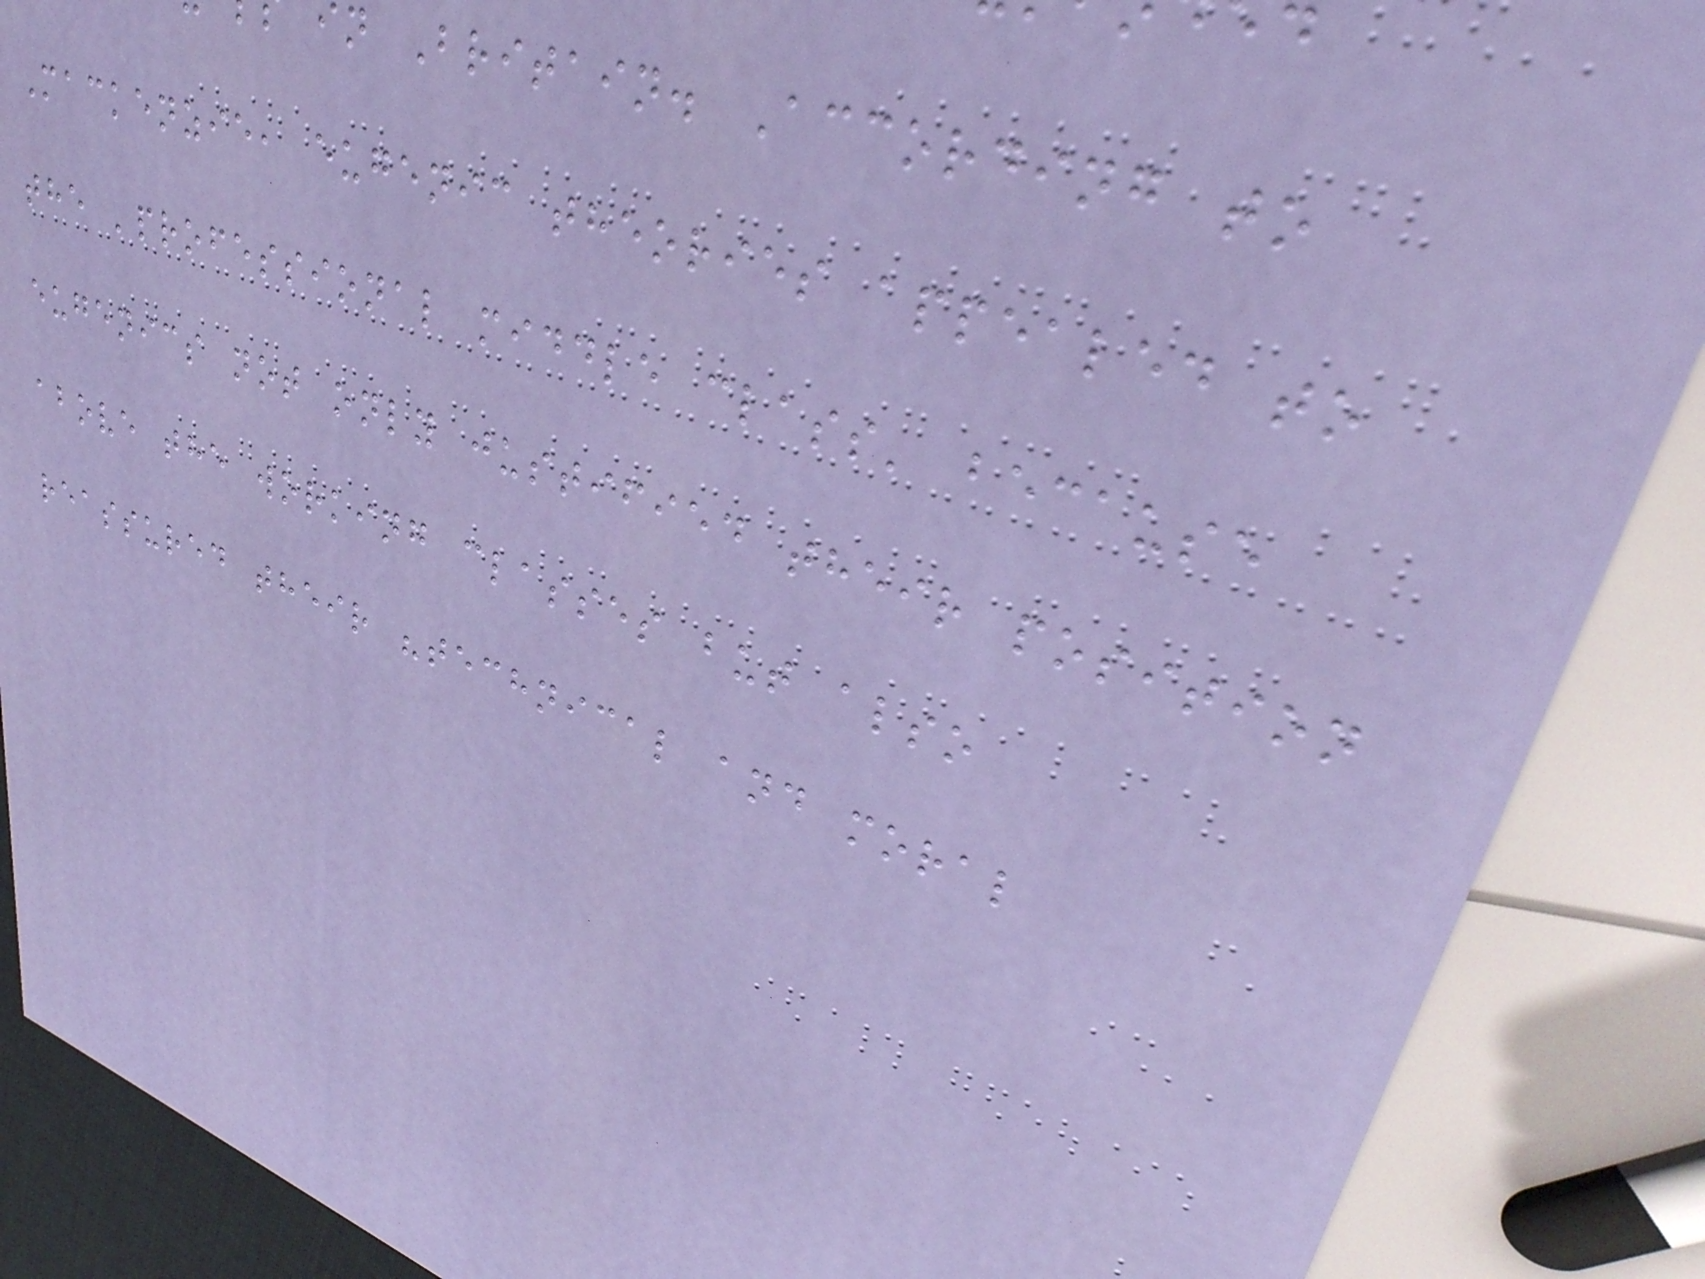in Britain. According to
Mackenzie, eugenic theories appealed to
the 'professional middle class' because
eugenics not only justified their position
above the working classes but also
reassured their "technical and moral
